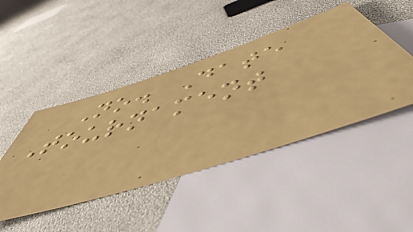No. Date
Tournament
